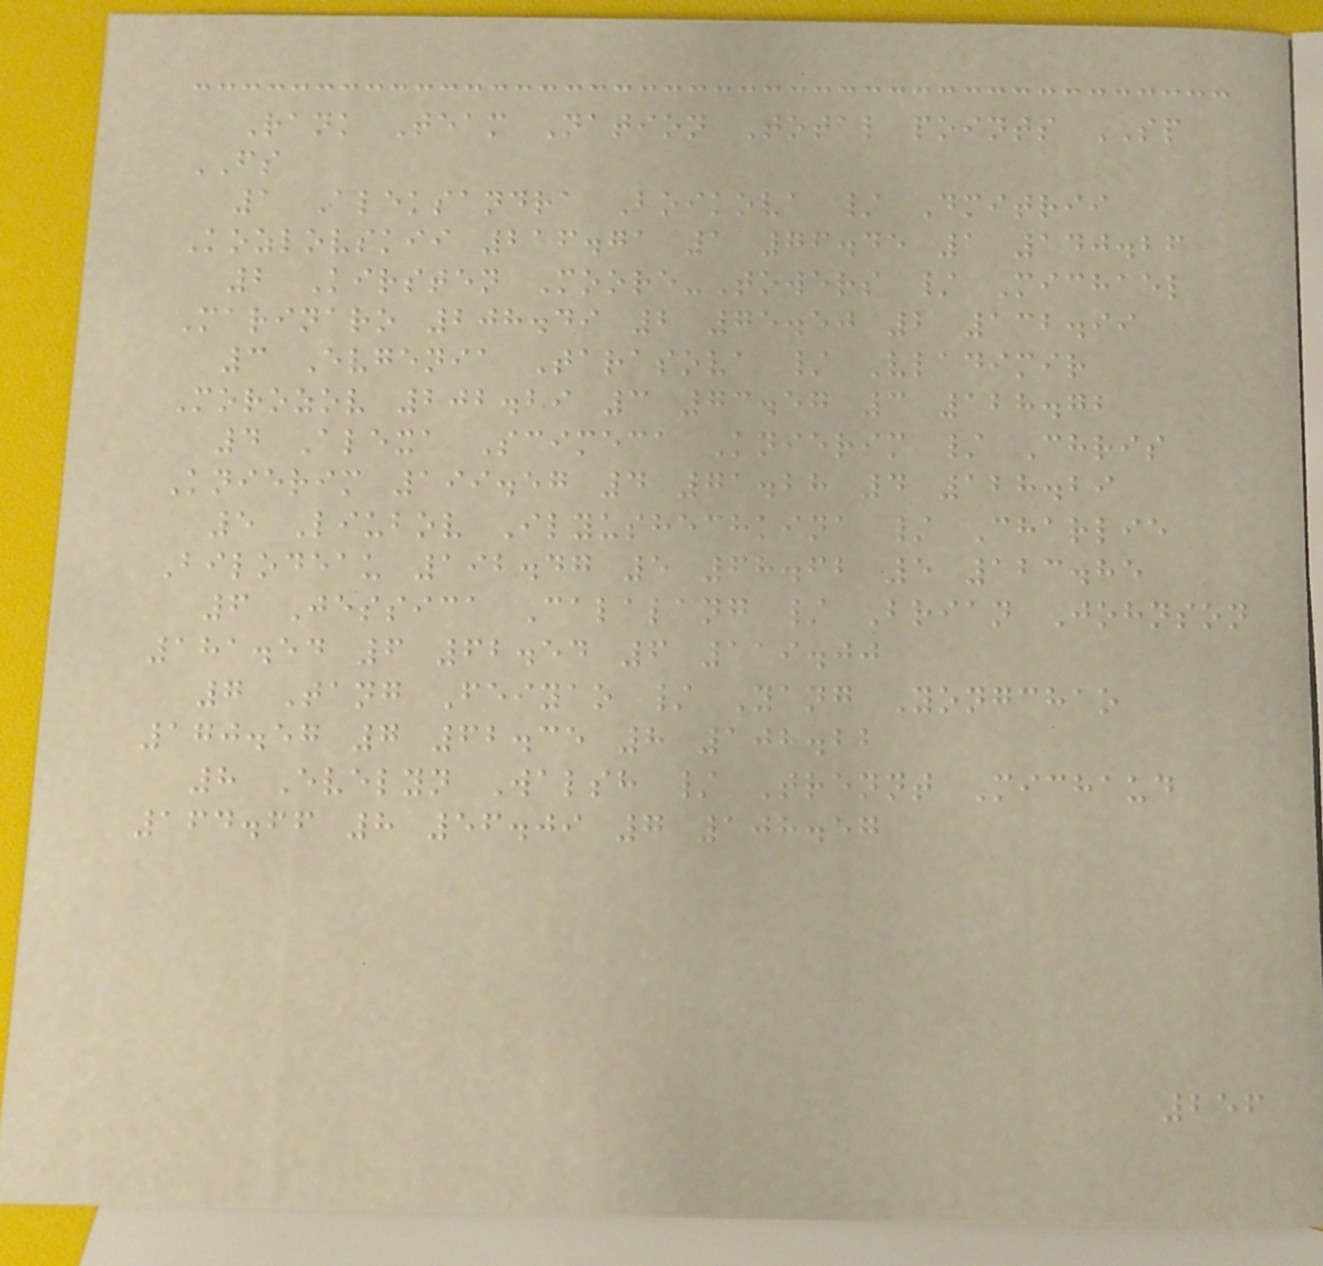Rank Team Nation Total points SP
FS
1 Aleksandra Boikova / Dmitrii
Kozlovskii 216.71 1 76.45 1 140.26
2 Kirsten Moore-Towers / Michael
Marinaro 208.49 2 75.50 2 132.99
3 Evgenia Tarasova / Vladimir
Morozov 202.29 3 73.57 3 128.72
4 Alexa Scimeca Knierim / Chris
Knierim 199.57 4 71.28 4 128.29
5 Liubov Ilyushechkina / Charlie
Bilodeau 192.47 5 68.62 5 123.85
6 Jessica Calalang / Brian Johnson
181.54 6 62.54 6 119.00
7 Tang Feiyao / Yang Yongchao
170.57 7 62.35 8 108.22
8 Evelyn Walsh / Trennt Michaud
164.66 8 56.09 7 108.57
256
